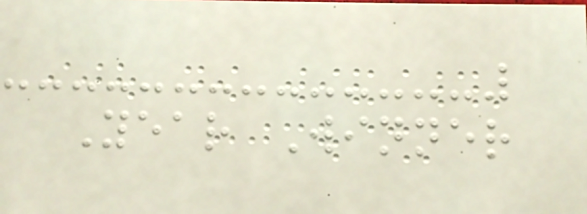Year Winner
